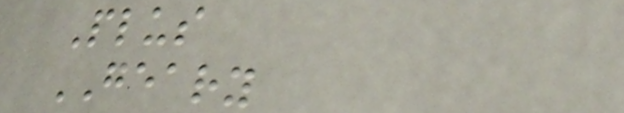Plus
GEARY
